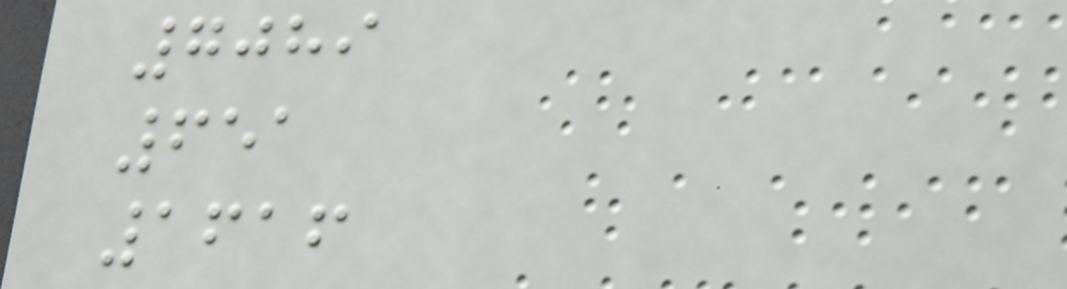7089
651
1616
